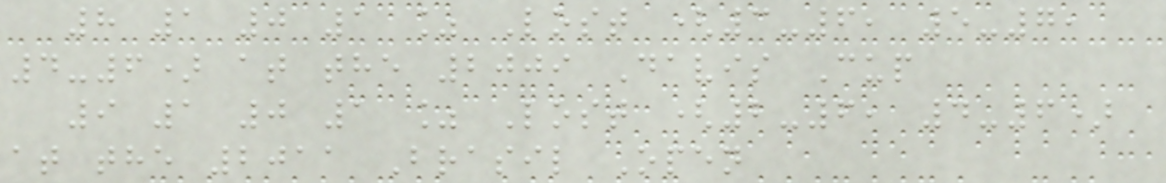8 1 0 1 % Lost (3-6, 5-7,
4-6) at the 2009 Davis Cup
9 1 0 1 % Lost (2-6, 4-6)
at the 2011 Brasil Open
